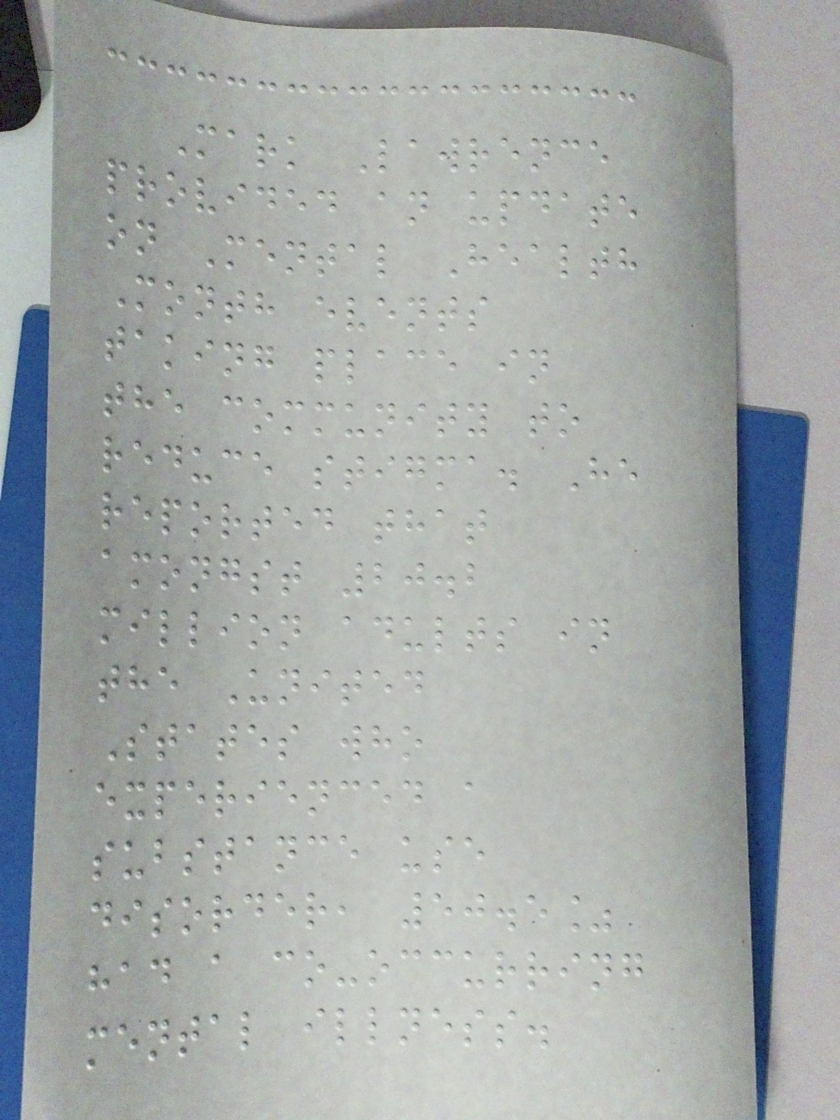Mark Lawrence
provided an update
on Mental Health
Month events
taking place in
the community to
reduce stigma. He
reported that
amongst 20.2
million adults in
the United
States who
experienced a
substance use
disorder, 50.5%
had a co-occurring
mental illness.
